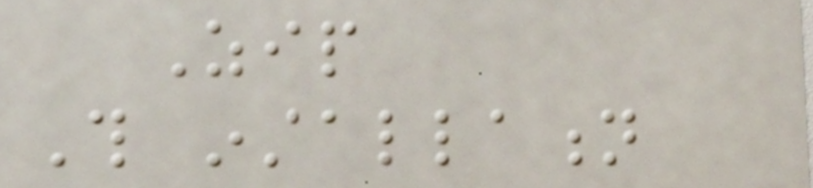Zip
This installation
